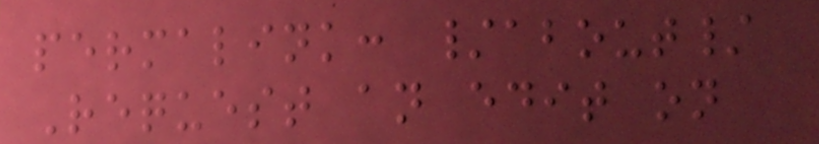permalink: /about/
Request an edit on
